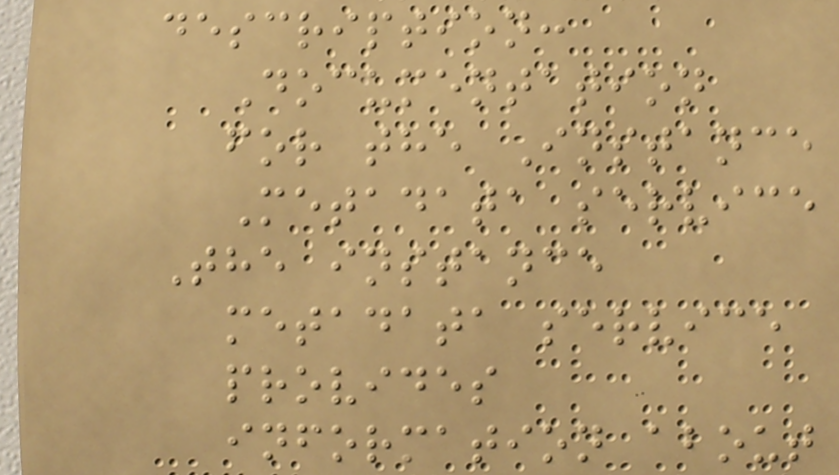description:
Documentation
for the Instance
Metadata service
The instance
metadata service
provides
information about
